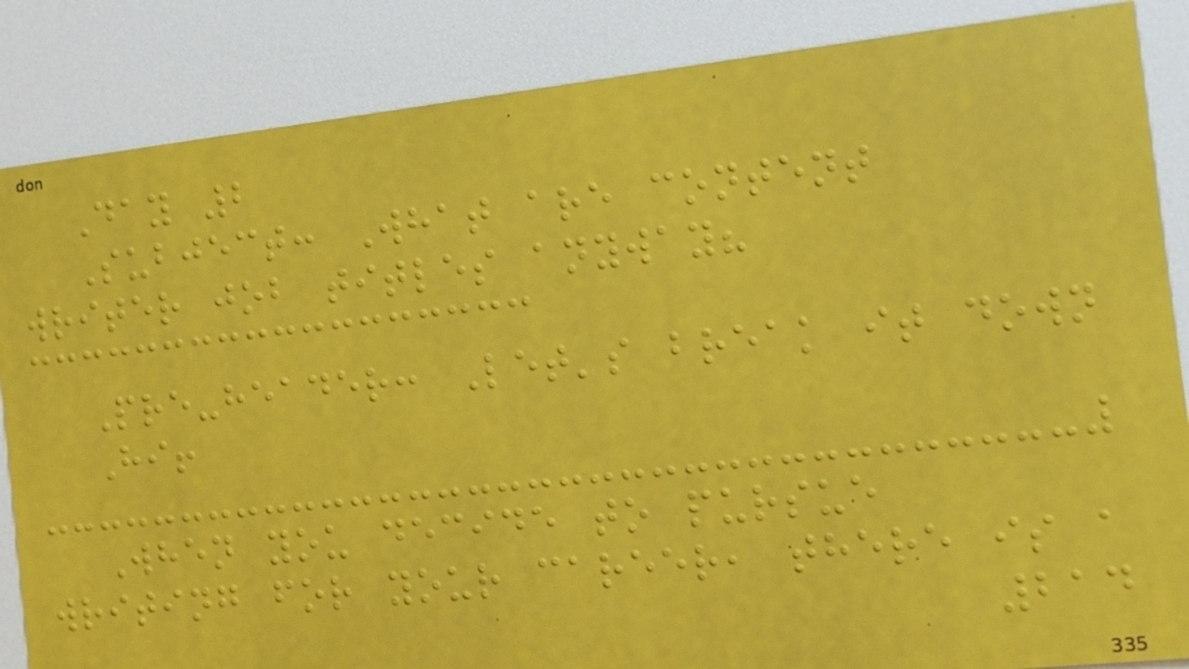Day 2
Subject: What are content
writer job titles anyway?
Pre-header: Let's break it down
Hi!
When you decide to pursue
writing for your career, there is a
214
